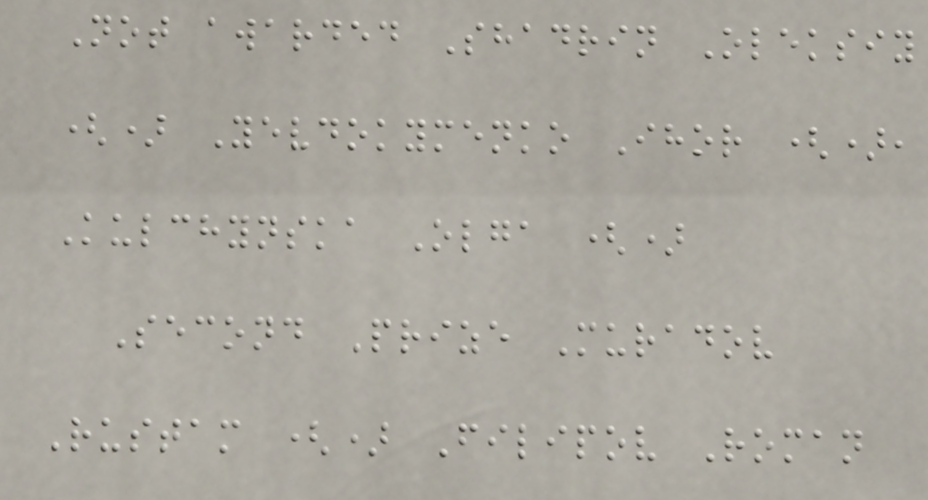Not awarded Shadrin Oleksiy
() Yevdokymenko Ihor (),
Kulchynska Olga ()
Second Prize Muradov
Rustam () Filipov Roman
